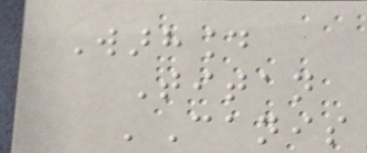Warhound
Titan
'Canis
